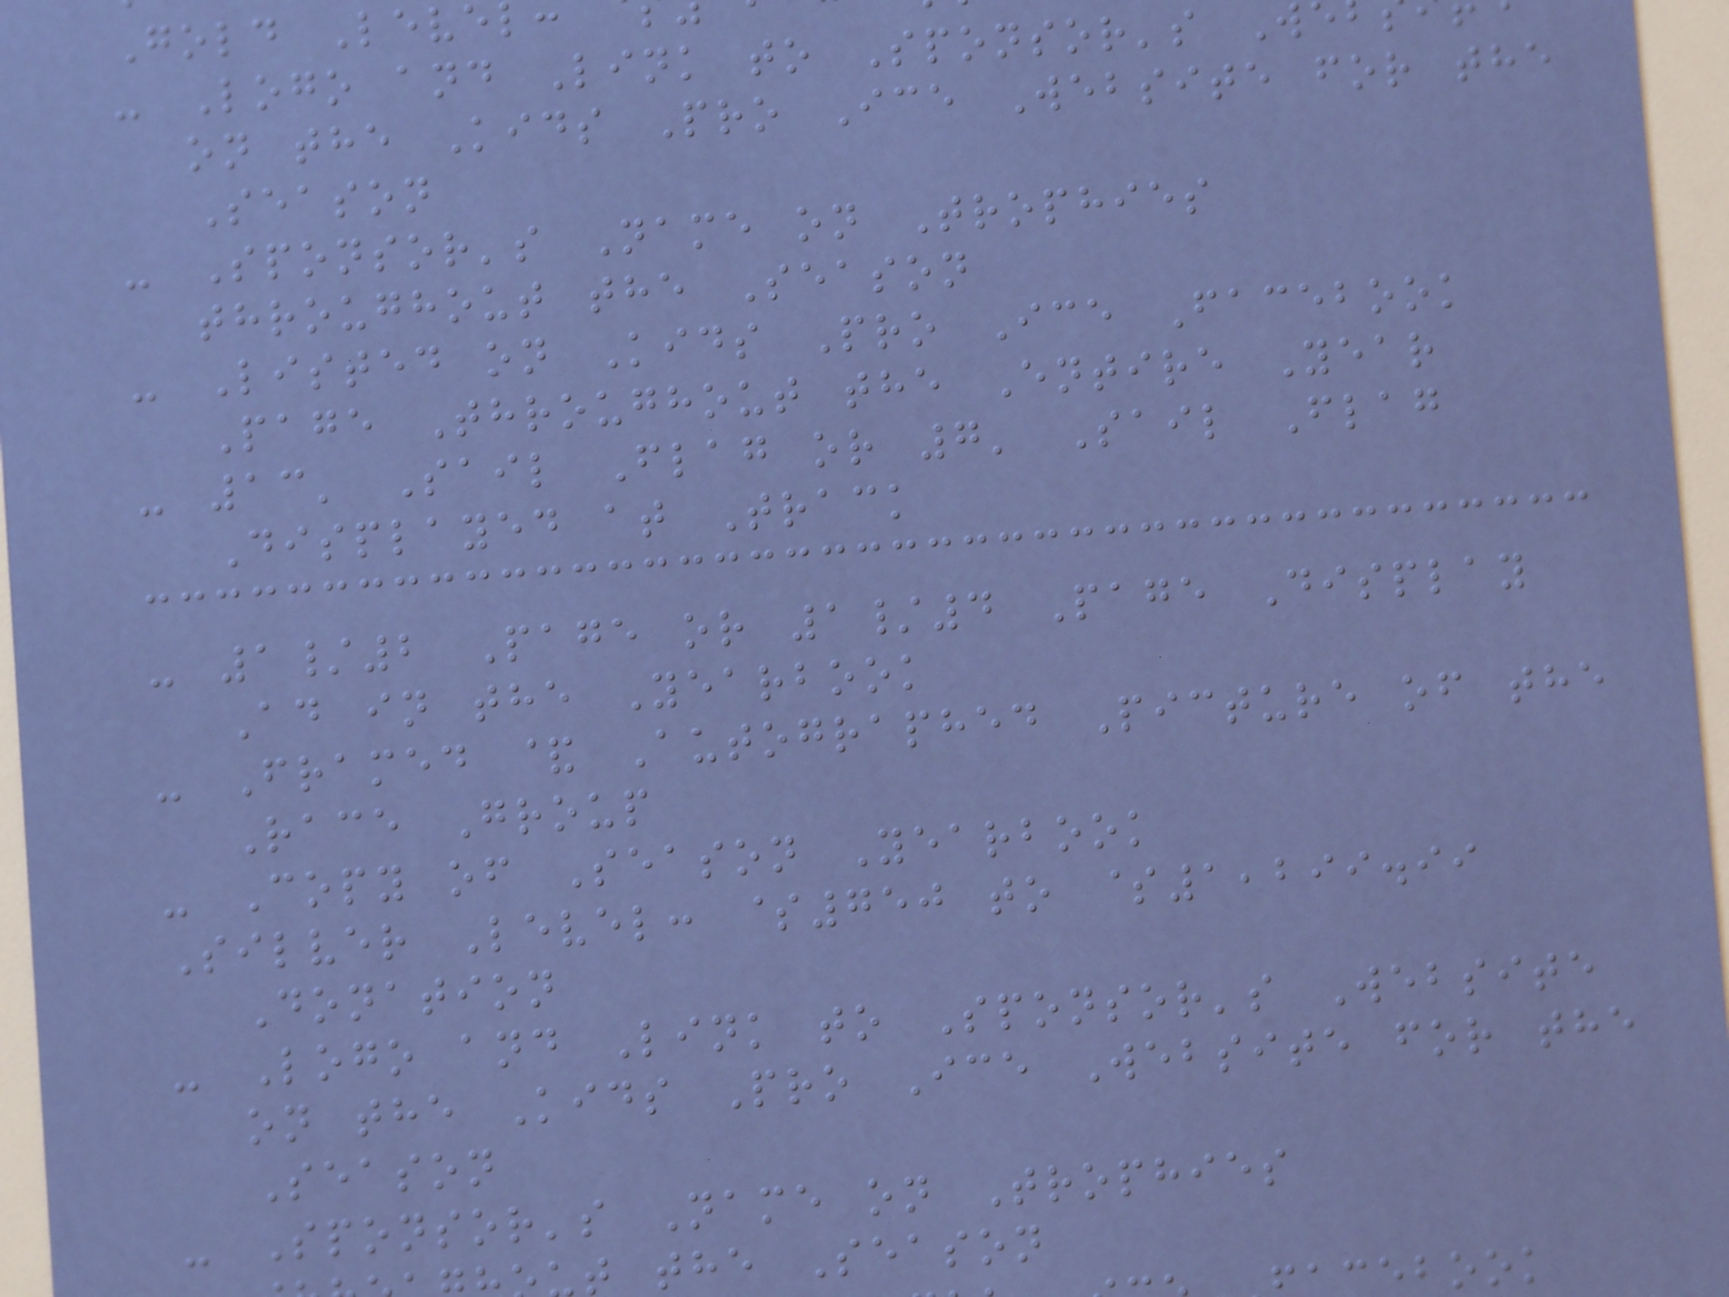Gold Leve
- Logo and Link to Sponsor's W
on the Kids Pro Ice Website for the
Season
- Sponsor's Name on Trophies
throughout the Season
- Listed on Kids Pro Ice Facebook
Page Throughout the Entire Year
- 13' Sail Flag or 7' Sail Flag
Displayed at Track
- 1/2 Page or 1/4 Page Display
Ad in the Yearbook
- Framed & Autographed Picture of the
Race Group
- Copy of Season Yearbook
Silver Level: $750 to $1,299.99
Donation
- Logo and Link to Sponsor's Website
on the Kids Pro Ice Website for the
Season
- Sponsor's Name on Trophies
t the Season
